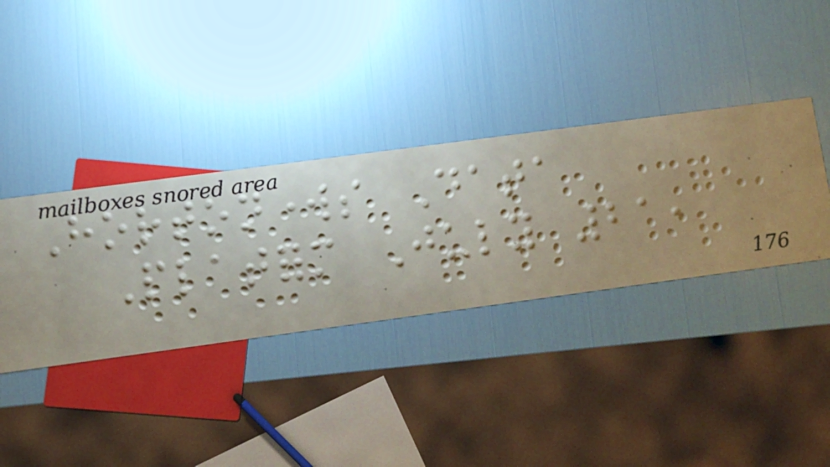Hortonworks Data
Platform July 21,
